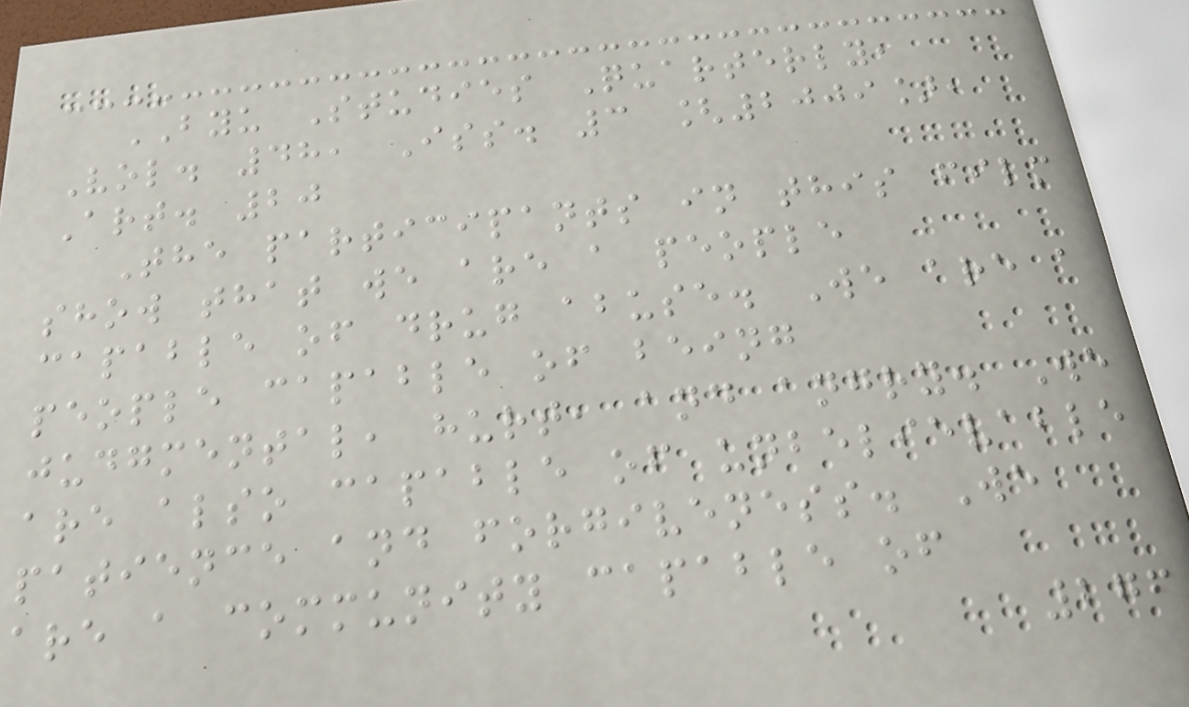BYU Studies Quarterly,
Vol. 48, Iss. 3 [2009],
Art. 20
The participants in this film
show that we are a people
capable of drug abuse. We are a
people capable of being
judgmental, hurt, and angry. We
are also capable of unbelievable
patience and forgiveness. We
are a community capable of
276
